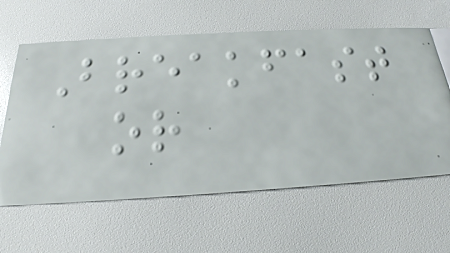Breakfast
or
